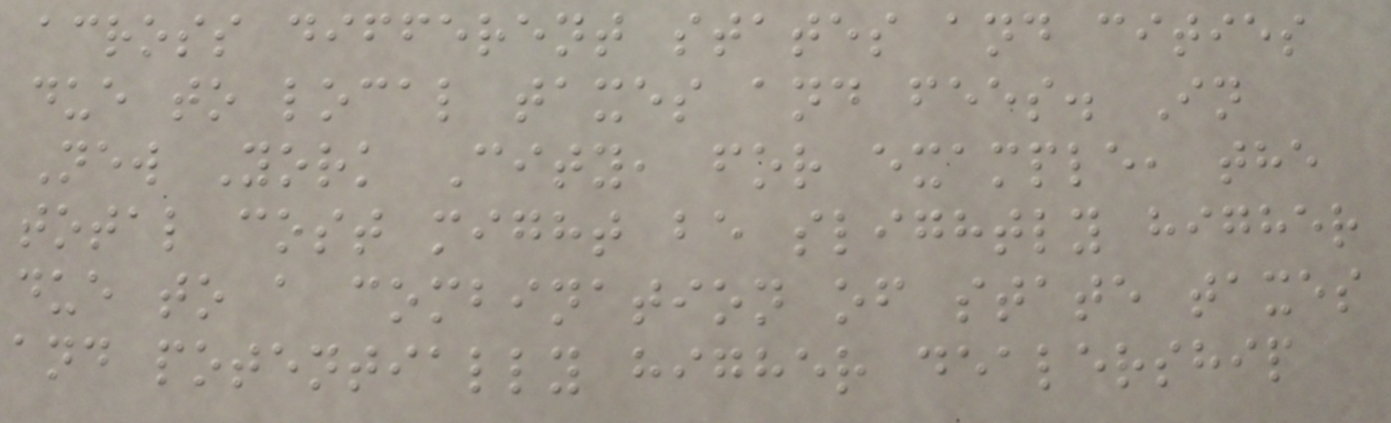across different states and cities
due to local taxes and fees. In
New York City, for example, the
total cost might be slightly higher
due to a combination of state taxes
and potentially higher dealership
